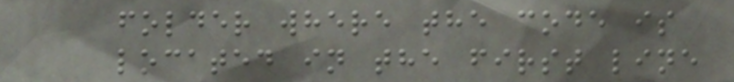folder where the code is
located in the first line
